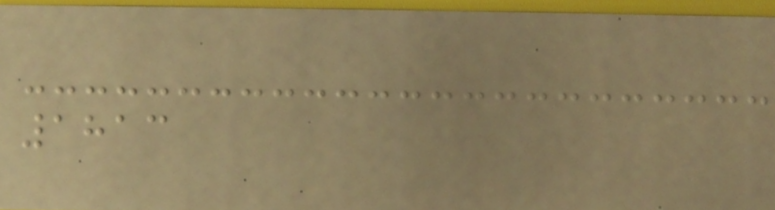1813
